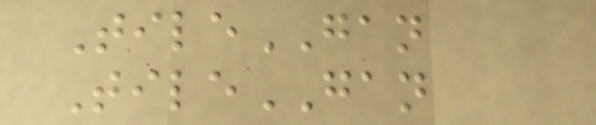TileGAN
TileGAN
